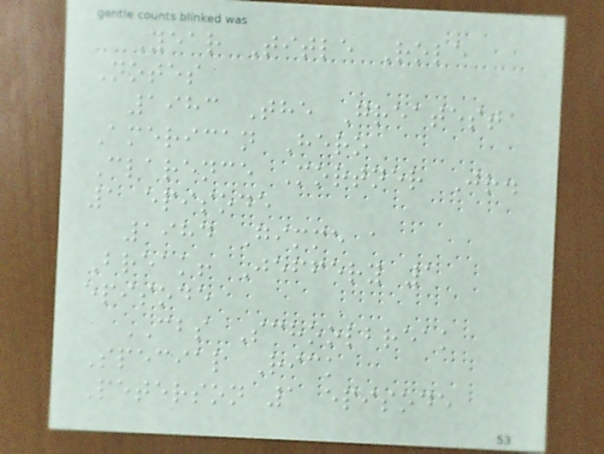Year Title Role
Notes
1983 The Greatest
American Hero
Clarence Mortner Jr.
1 episode
1984 Gimme a
Break! Jeffery 1
episode
CBS Schoolbreak
Special Rick
Peterson 1 episode
